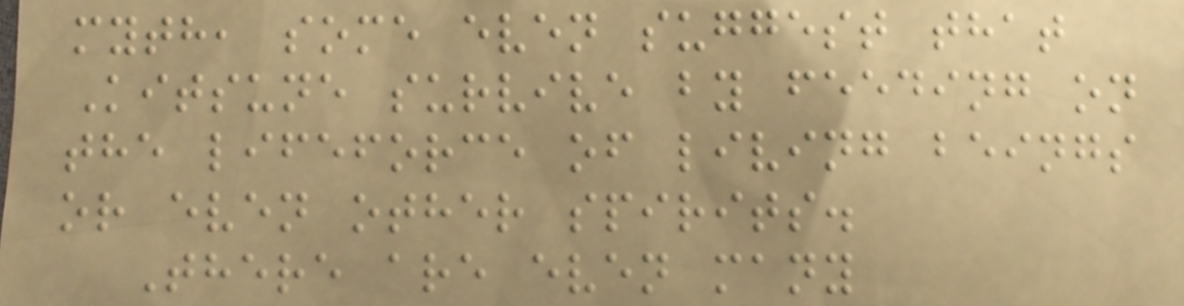myth, some even suggest that
Kitsune survive by feeding on
the lifeforce of living beings
or even other spirits.
There are even many
